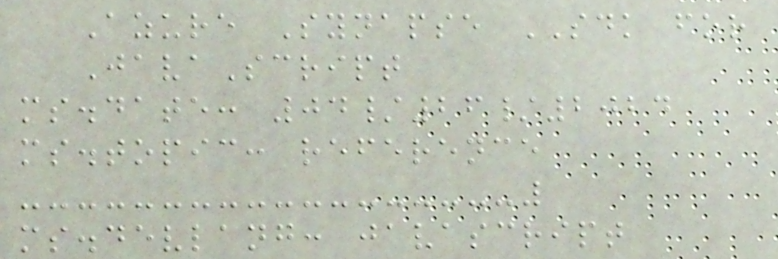Azure Synapse SDK for
JavaScript
ms.date: 04/26/2024
ms.topic: reference
ms.devlang: javascript
